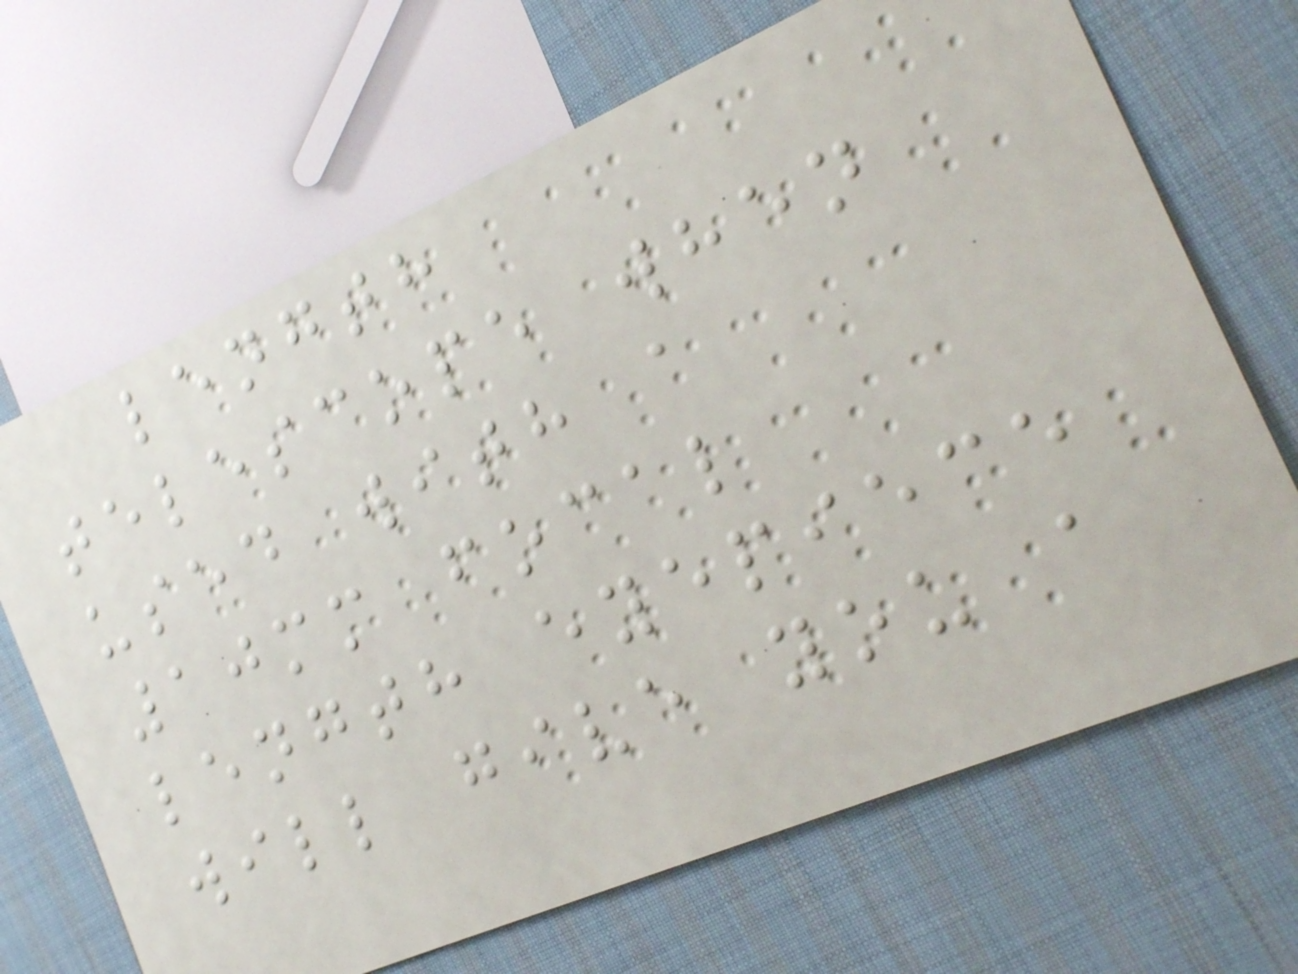length
telescope when
used with a
10mm focal
length eyepiece
will give you a
